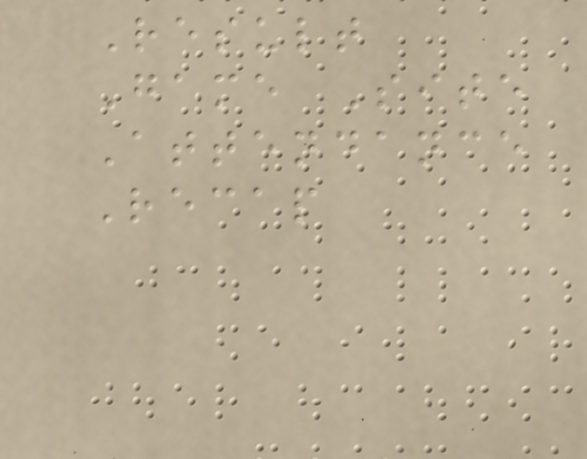Result
Game Site
Attendance
Recap
